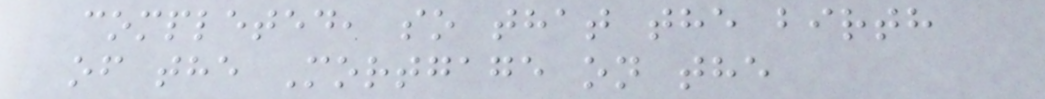completed, so that the birth
of the Mortgage on the
